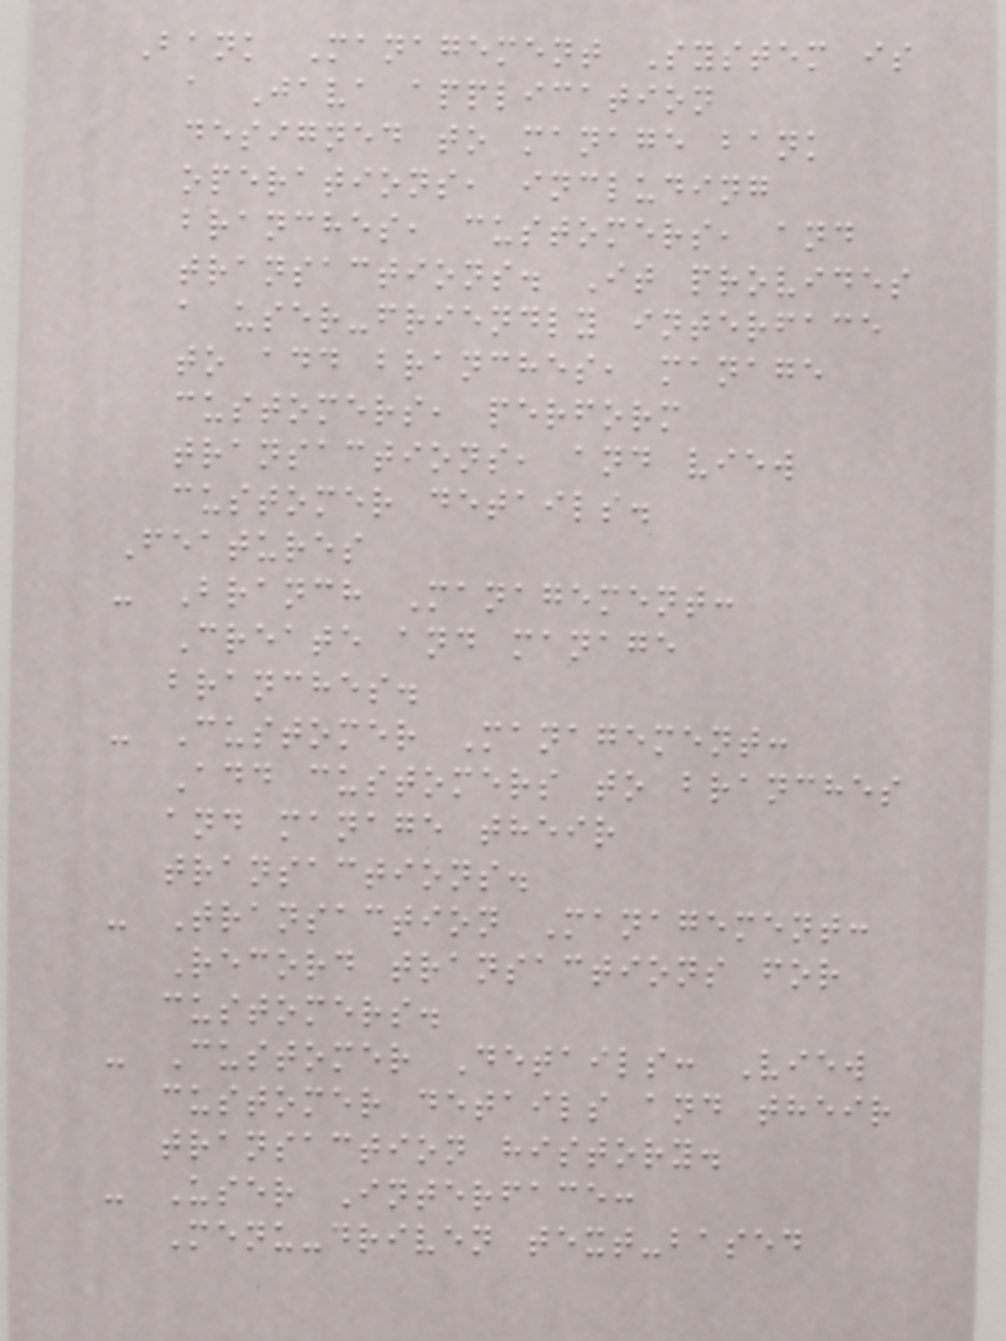Bank Management System is
a Java application
designed to manage bank
operations, including
branches, customers, and
transactions. It provides
a user-friendly interface
to add branches, manage
customers, perform
transactions, and view
customer details.
Features
- Branch Management:
Create and manage
branches.
- Customer Management:
Add customers to branches
and manage their
transactions.
- Transaction Management:
Record transactions for
customers.
- Customer Details: View
customer details and their
transaction history.
- User Interface:
Menu-driven text-based
